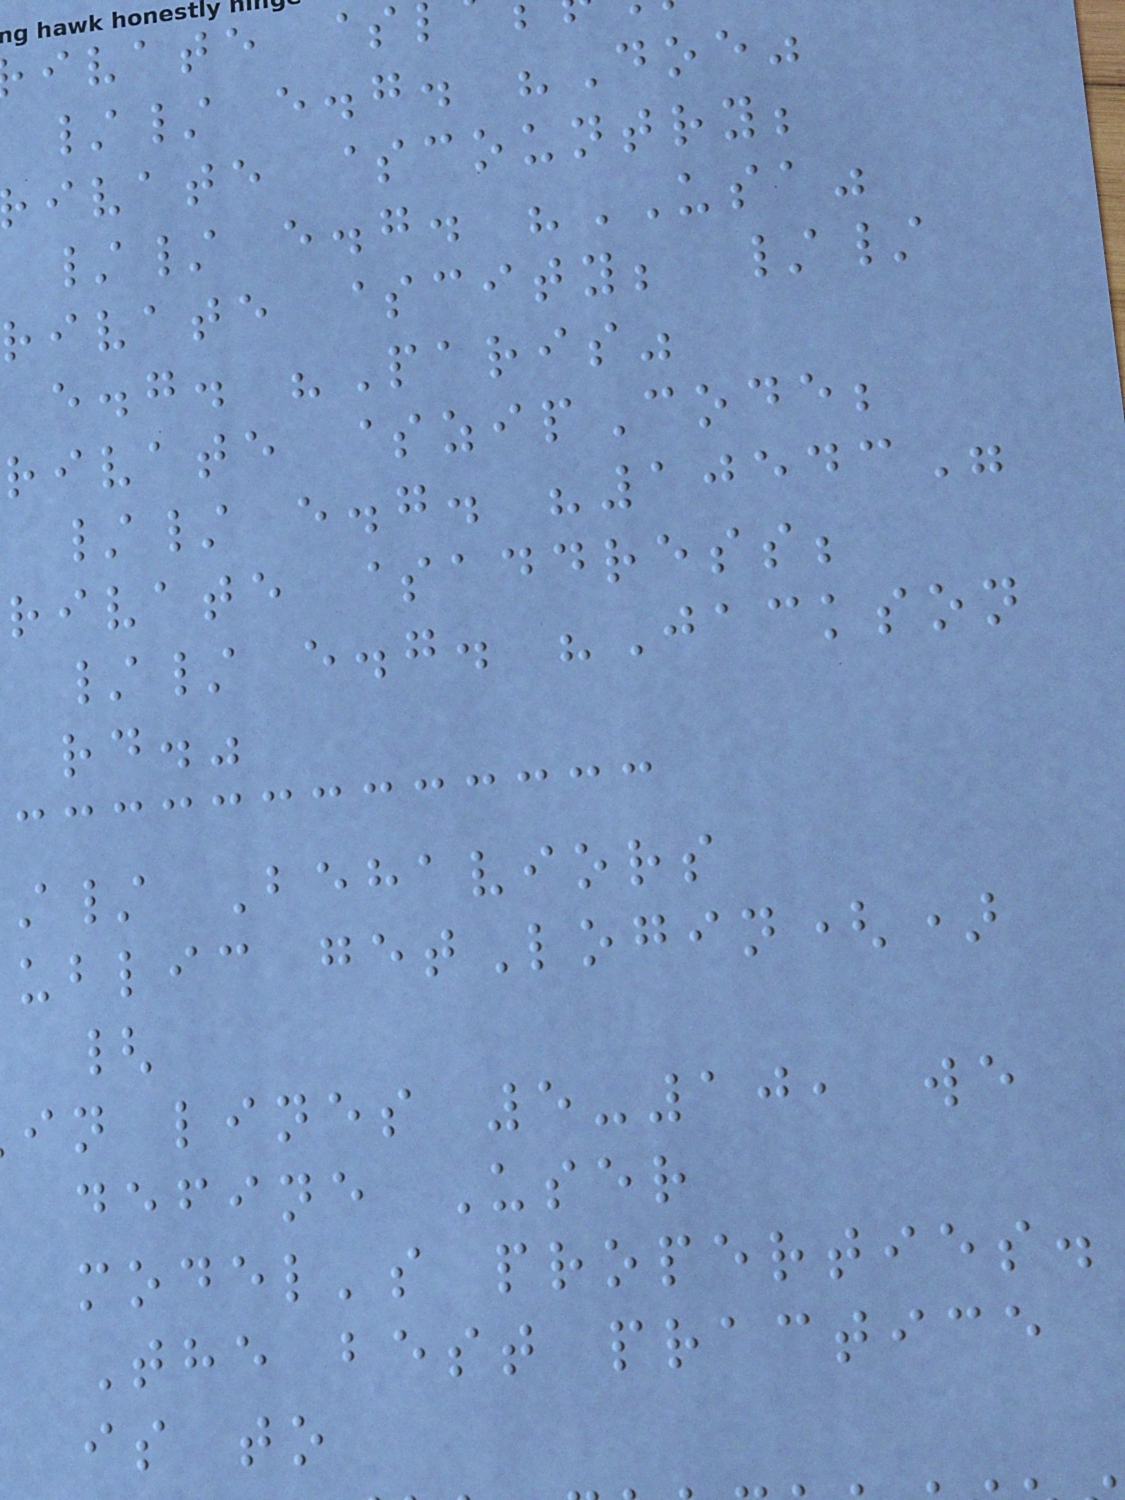ivate $
// e.g. "Doe"
ivate $country;
// e.g. "USA"
rivate $city; //
e.g. "Paris"
rivate $zipCode;
// e.g. "10543"
rivate $address;
// e.g. "Jackson
rd."
/ Behaviors
ublic getLogin()
{
in lines 5-10, we
define User
model's properties.
The best practice
is to
